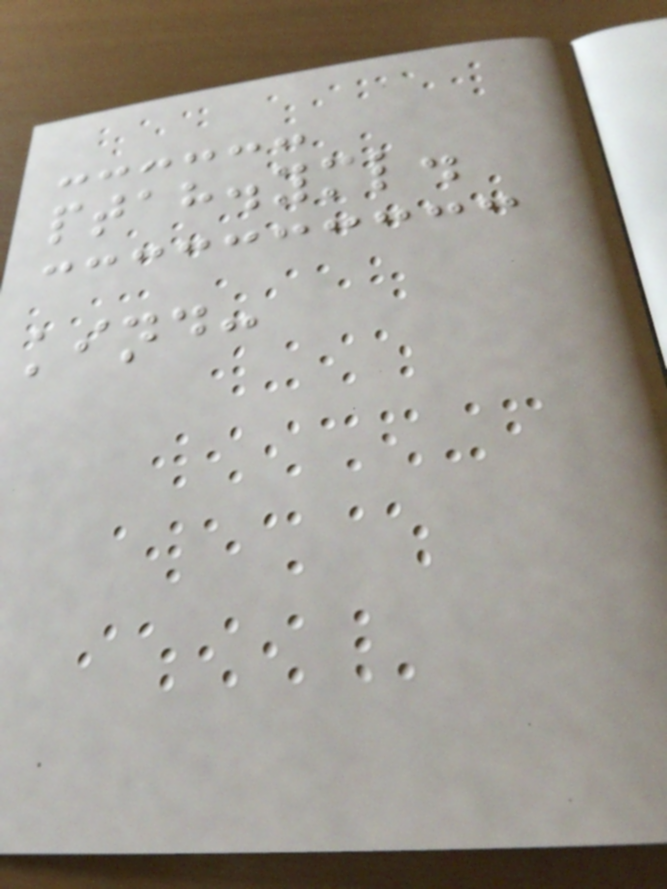ptah.yml.
kind:
